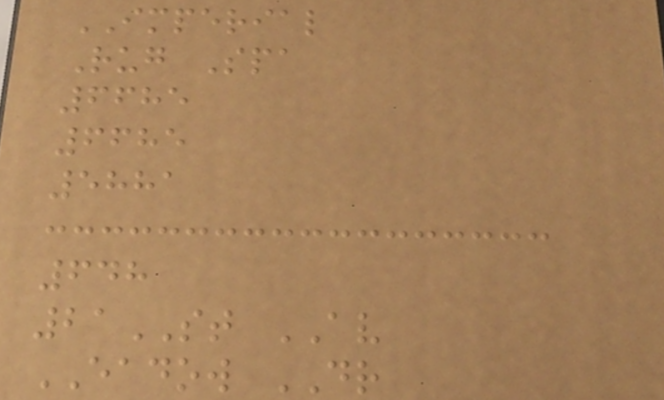IMPERIAL
Rug Spa
6685
6685
5881
648
21ST AV
EADOW DR
